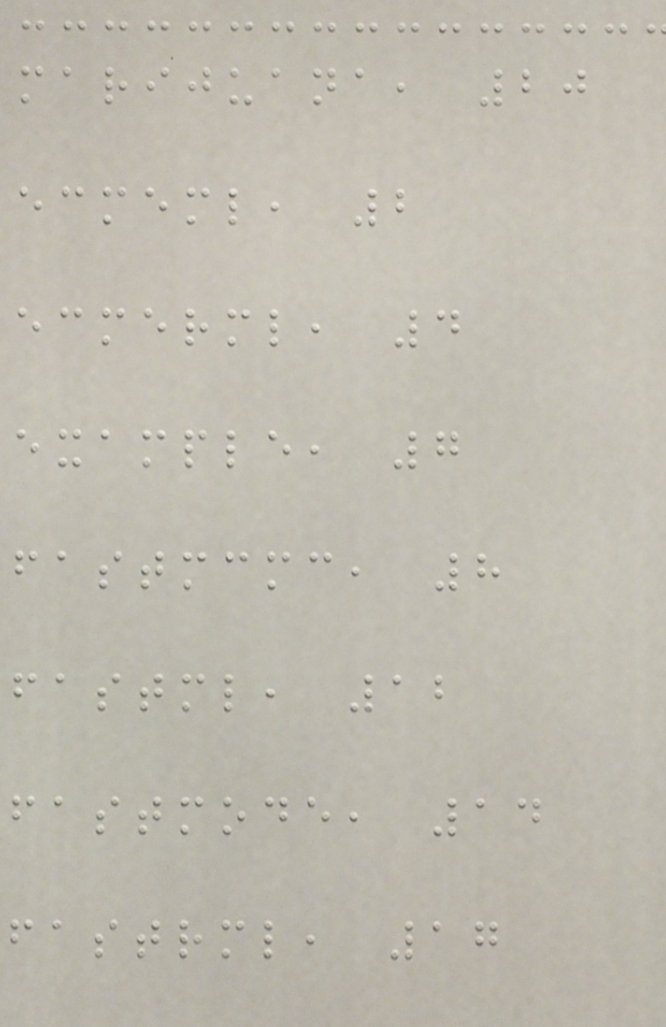marijuana, 20
ecmeml, 2
ecmerml, 4
example, 7
fastmcmc, 8
fastml, 12
fastmode, 14
fastrml, 17
